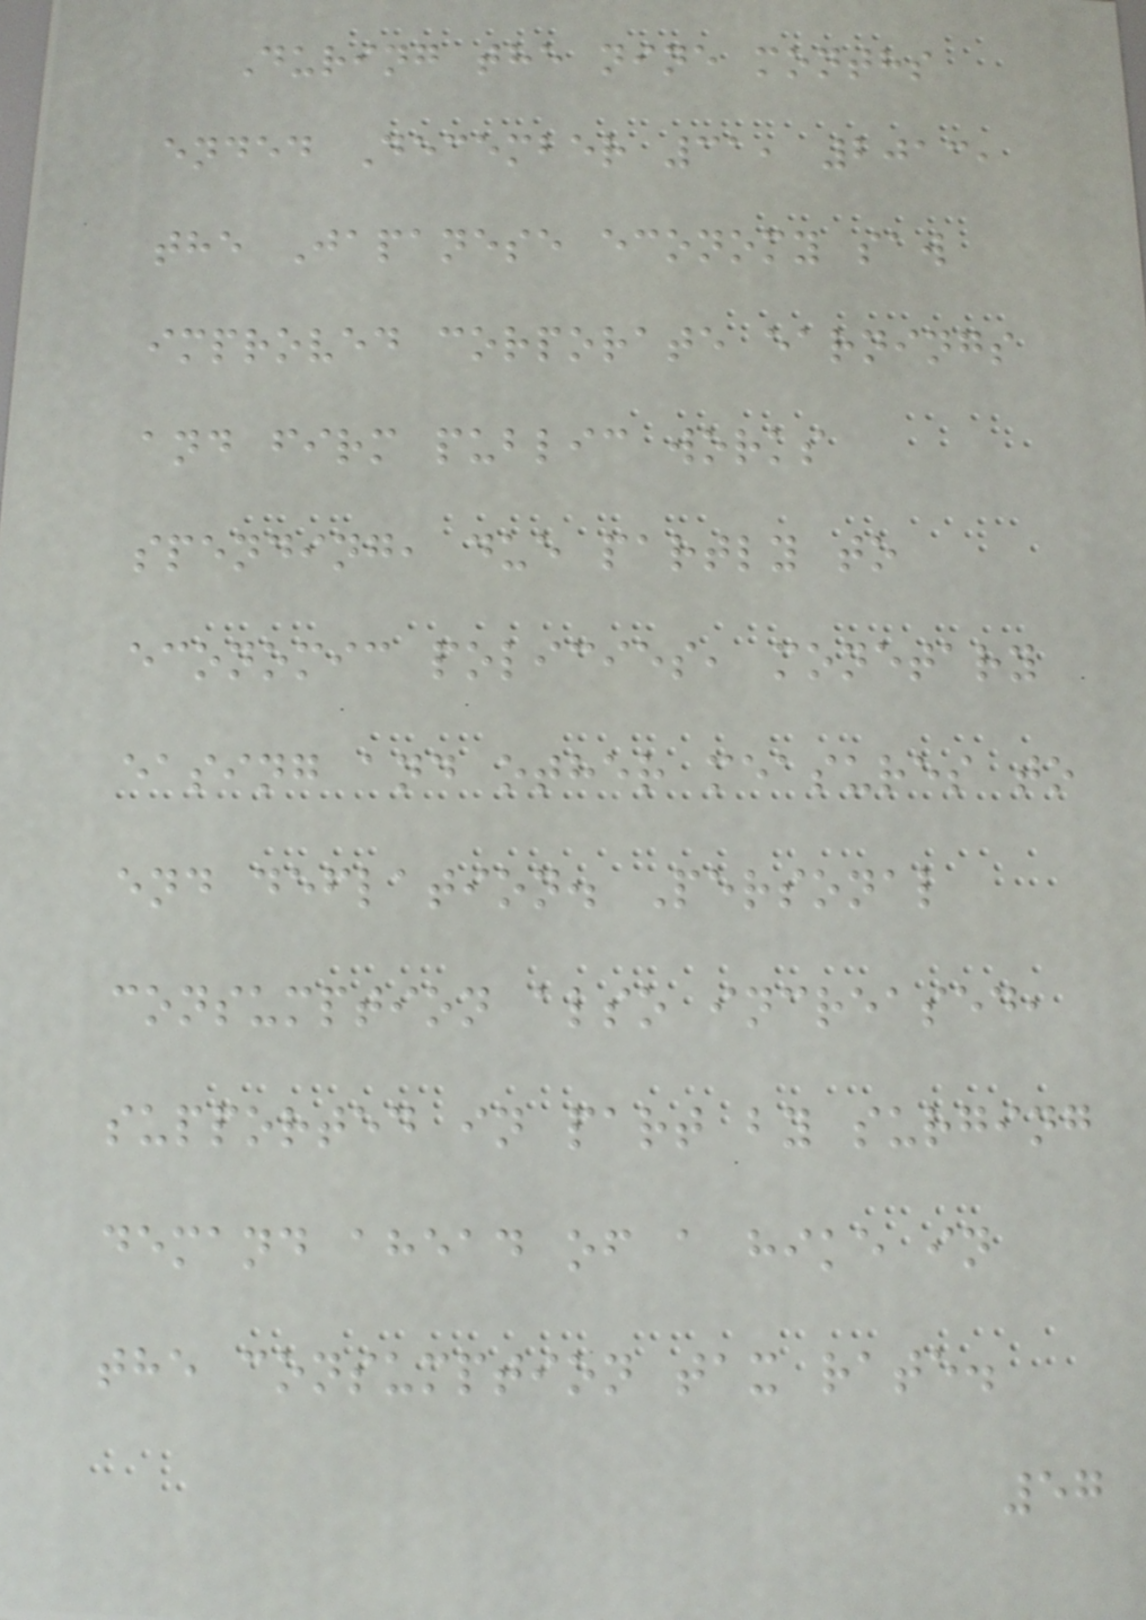During the nine months
ended December 31, 2013,
the Japanese economy saw
improved corporate earnings
and firm public works
spending, due partly to
economic policies, monetary
easing and other measures to
end deflation. Personal
consumption also increased,
supported in part by surging
demand ahead of a hike in
the consumption tax rate.
57
